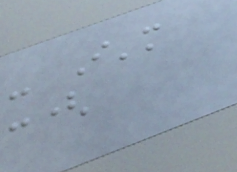- I'm
:(
